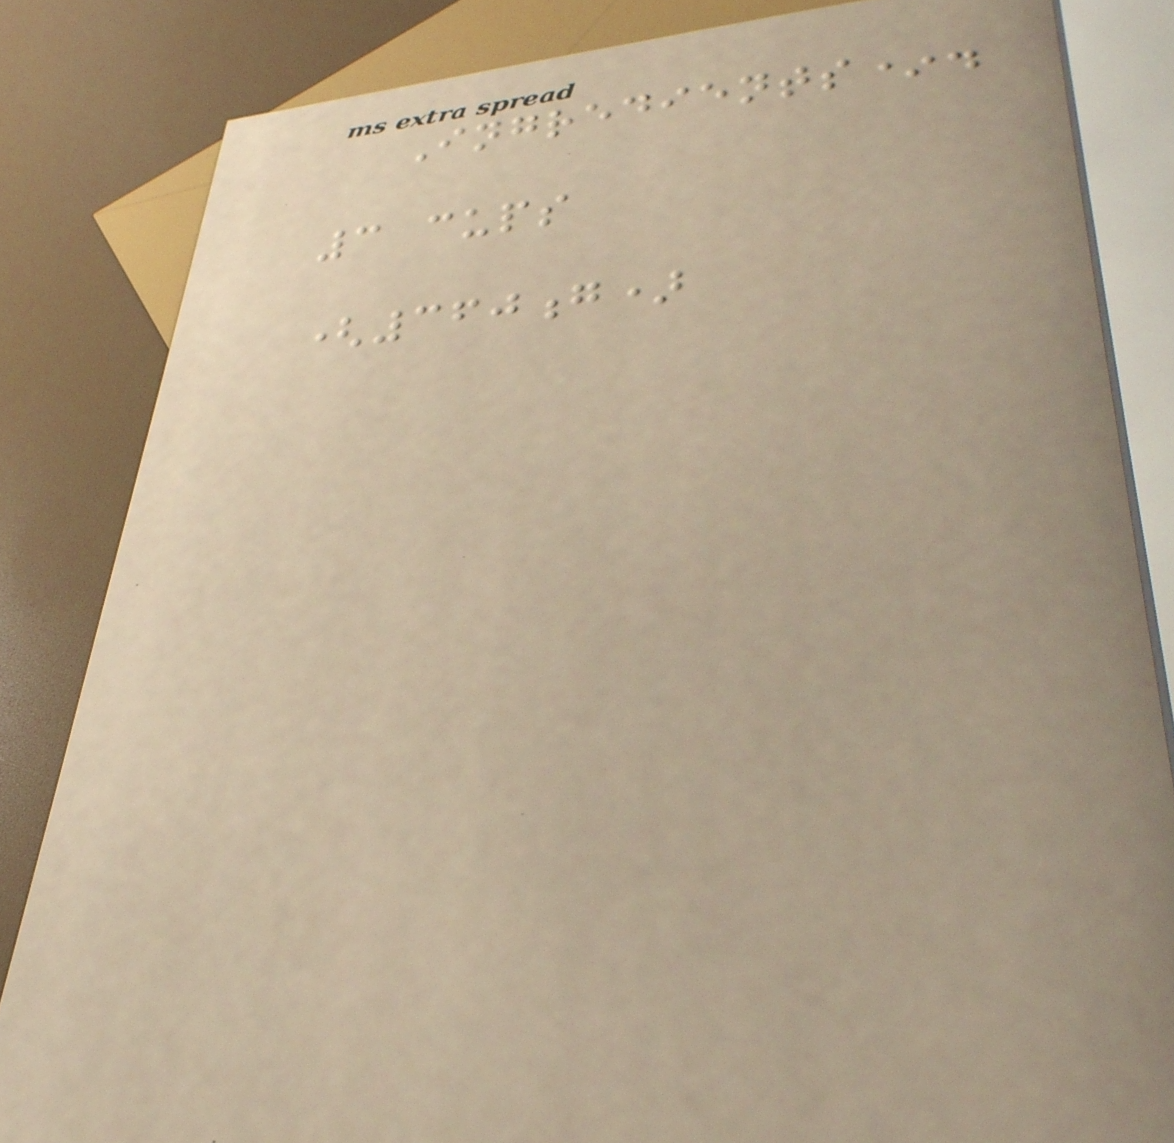Ingredients*.
3 cups
(360g)
